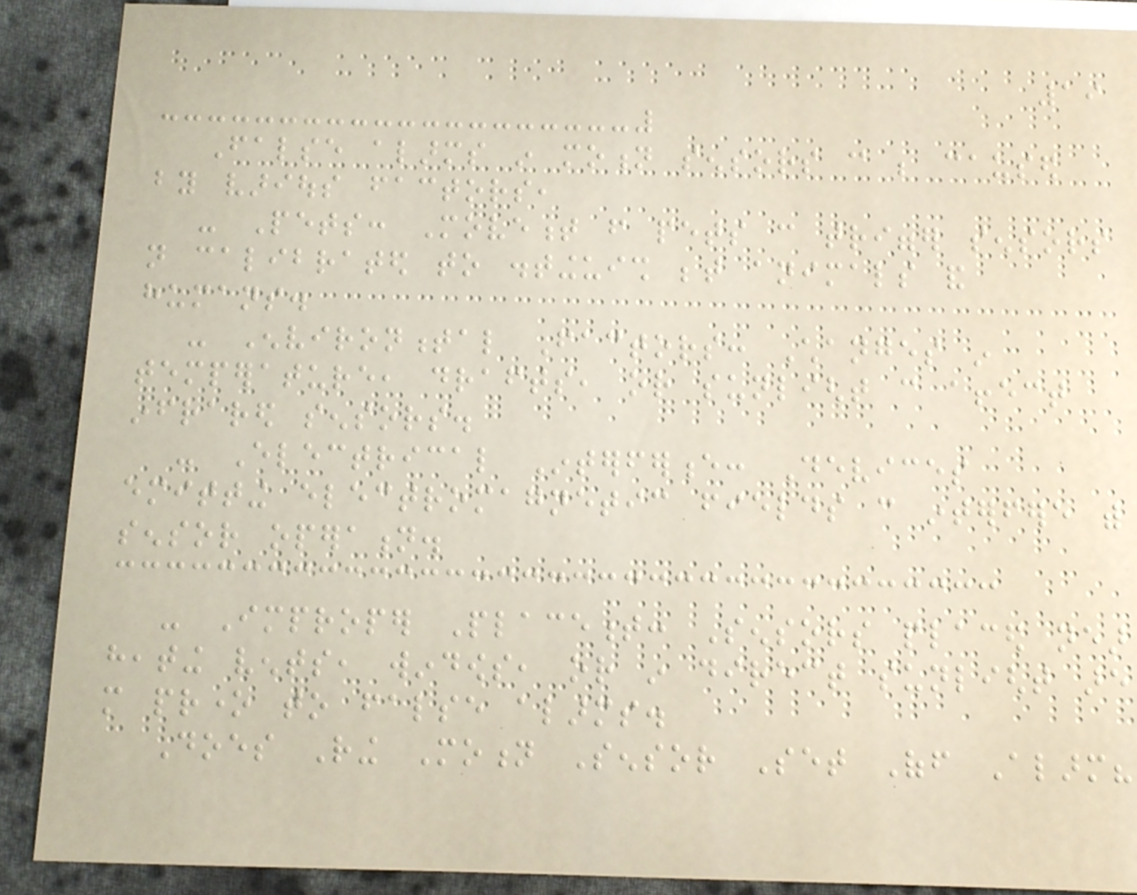19
False alarms in motion sensors can be caused
by various factors,
- Pets: Movement from pets can trigger sensors
not calibrated to distinguish between animals and
humans.
- Environmental Factors: Changes in
temperature, drafts, or sunlight can affect
infrared sensors.
- Electrical Interference: Devices
emitting electromagnetic fields can interfere with
sensor operation.
- Improper Placement: Sensors placed near
heating vents, windows, or in direct sunlight are
more prone to false alarms.
Does Ring Motion Sensor Set Off Alarm?
